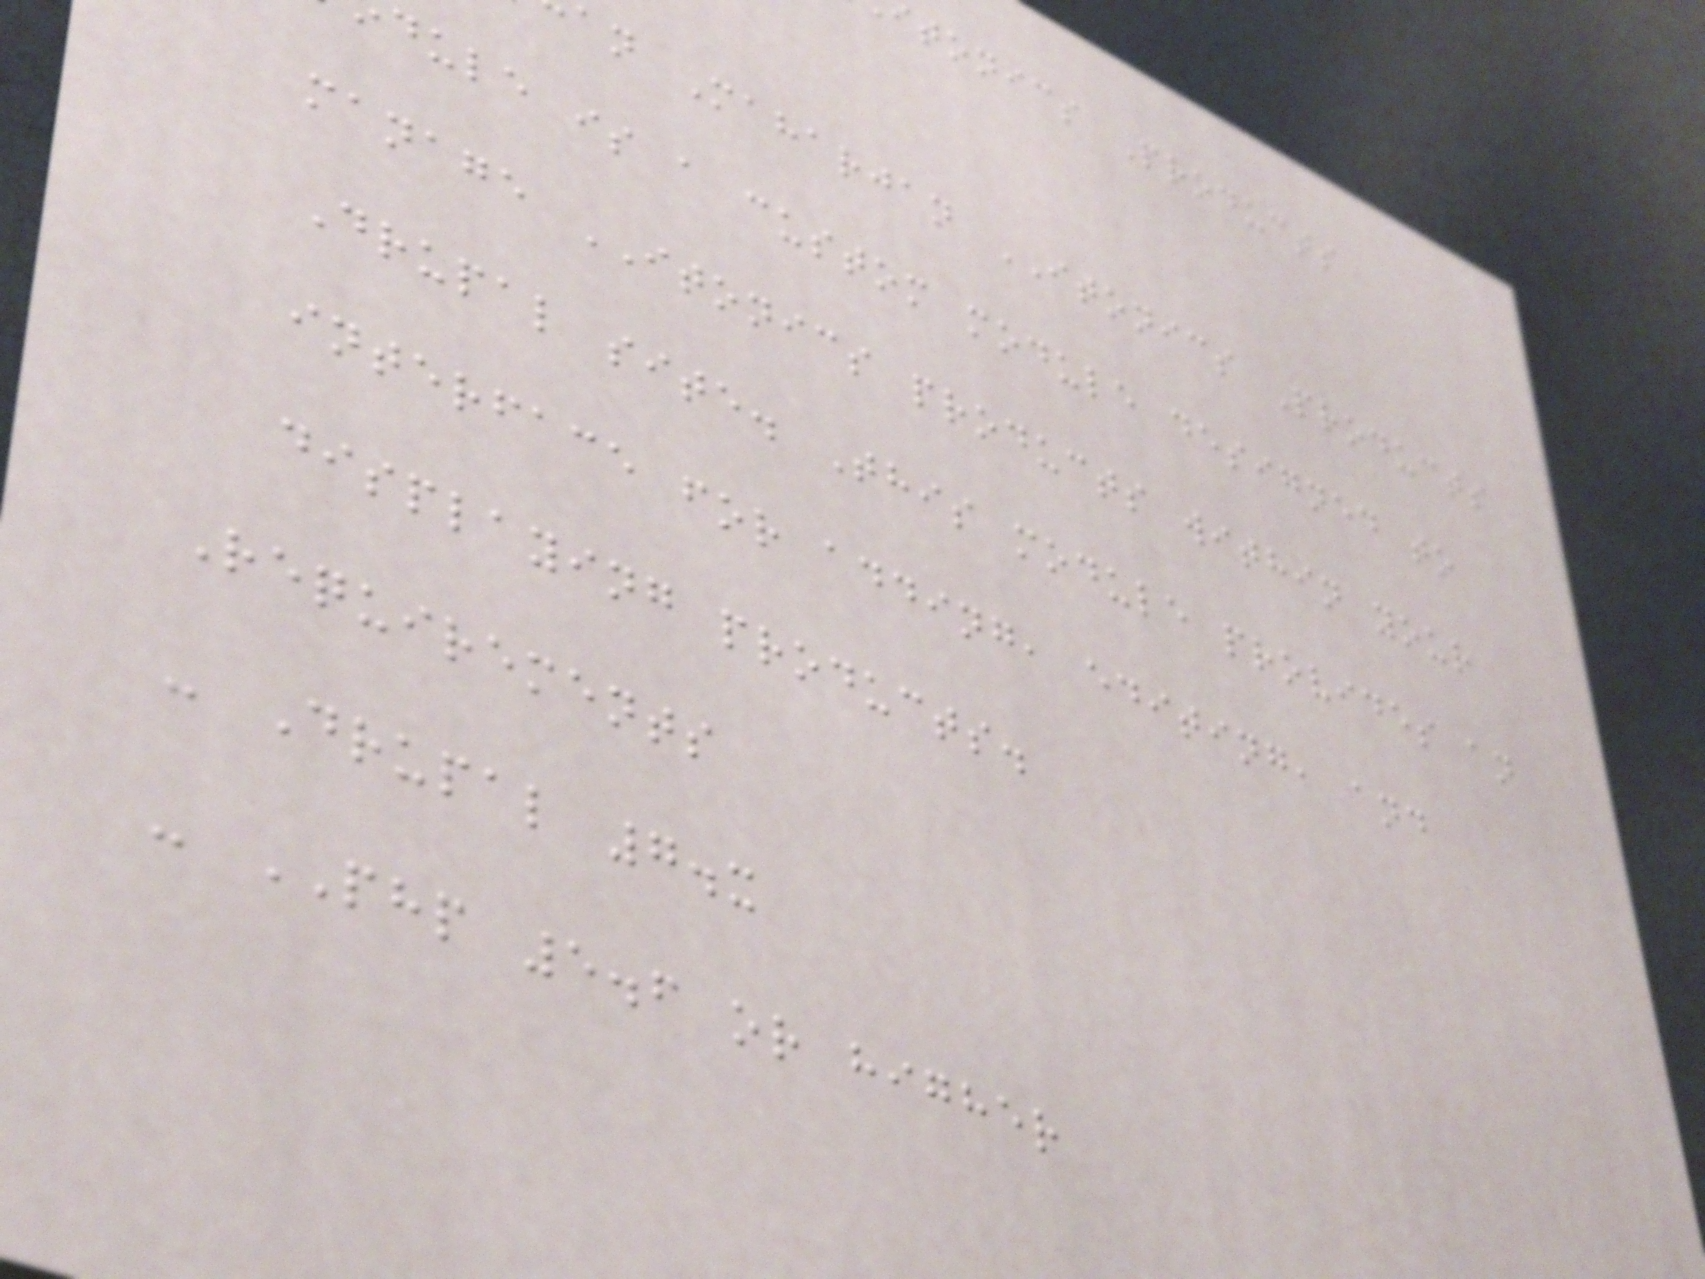tonics Products
an Maharjan ITONICS Products
dule is a custom module designed to
manage ITONICS products within your
Drupal site. This module provides an
interface for adding, editing, and
displaying products.
Requirements
- Drupal 7.x
- PHP 5.6 or higher
